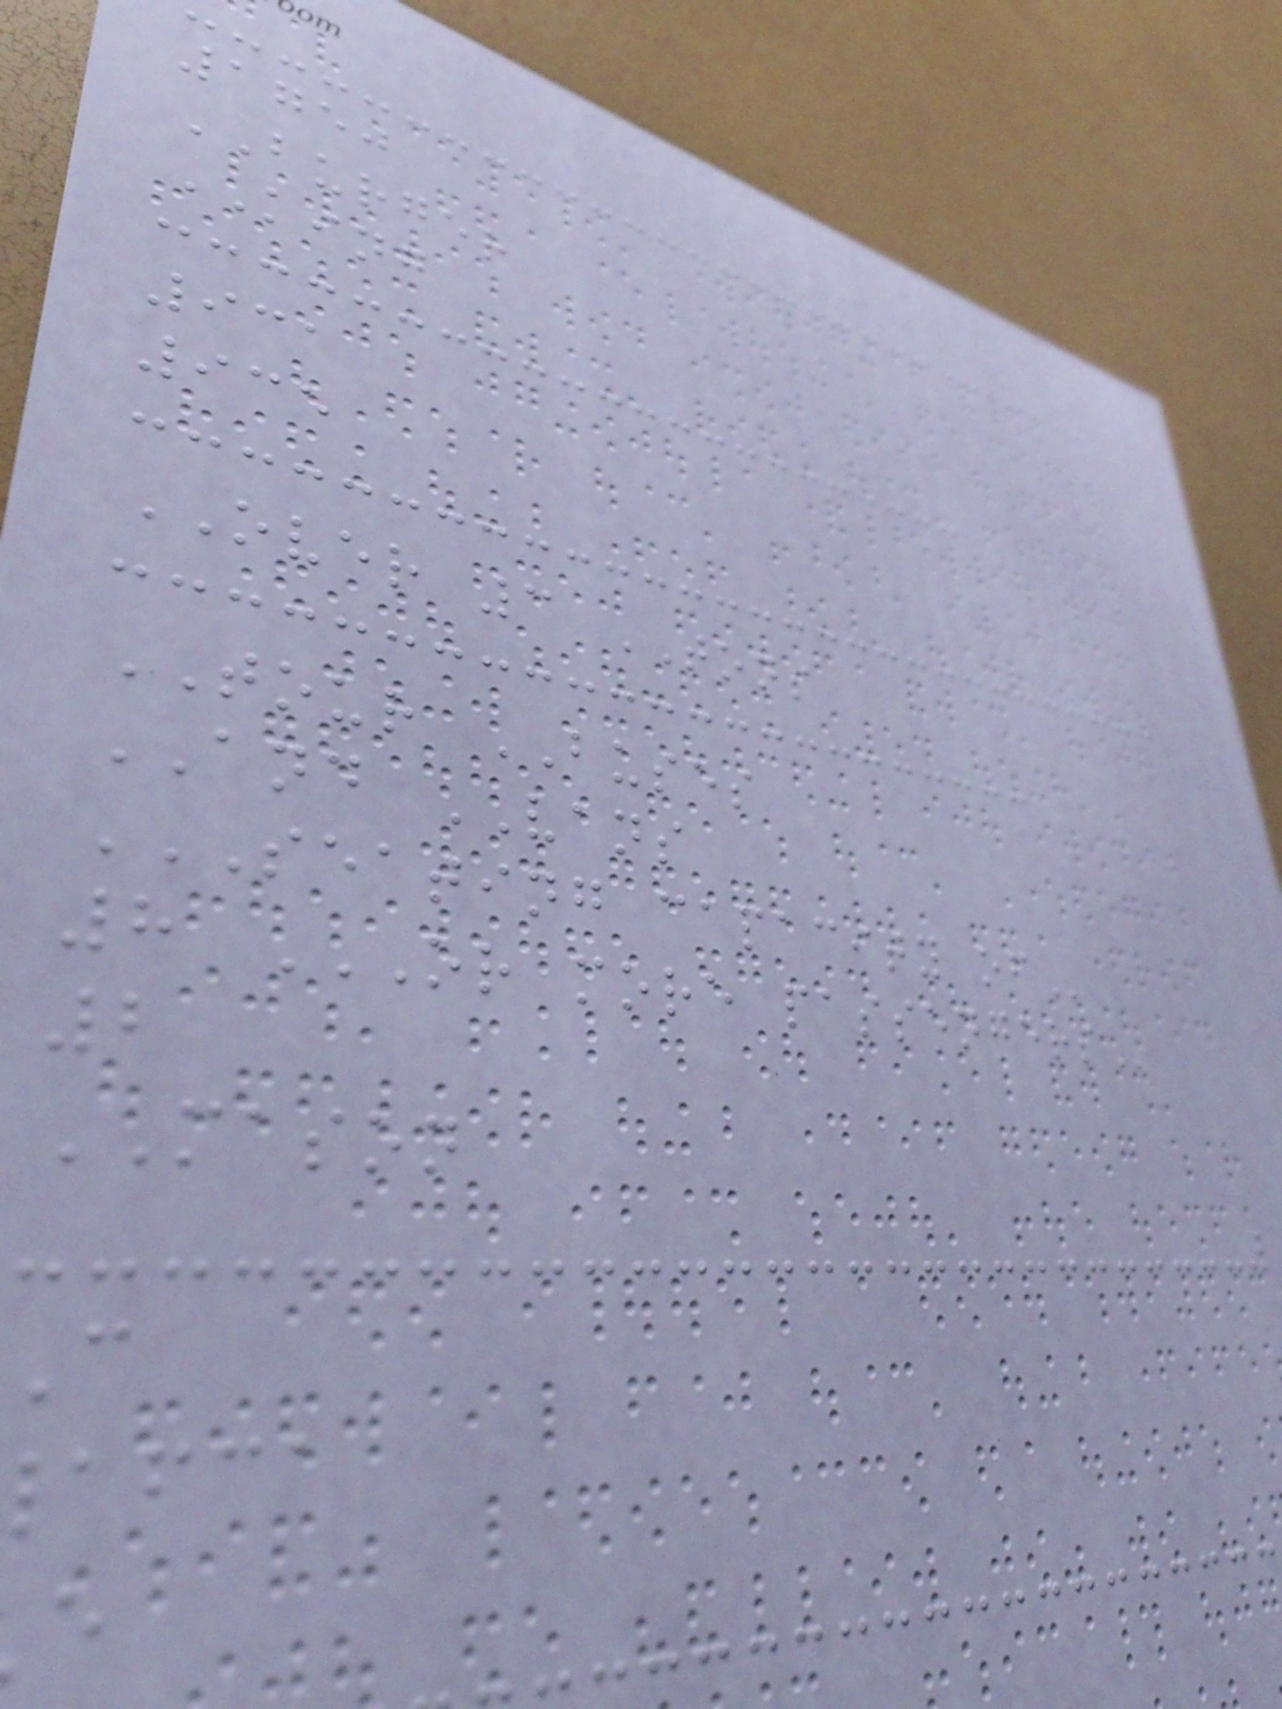1750
BURGER
KING
931
935
OVER 3 TONS
TOUR BUSES
AND VANS
SEATING CAPACITY OF
8 OR MORE PASSENGERS
2
MASON
afca
